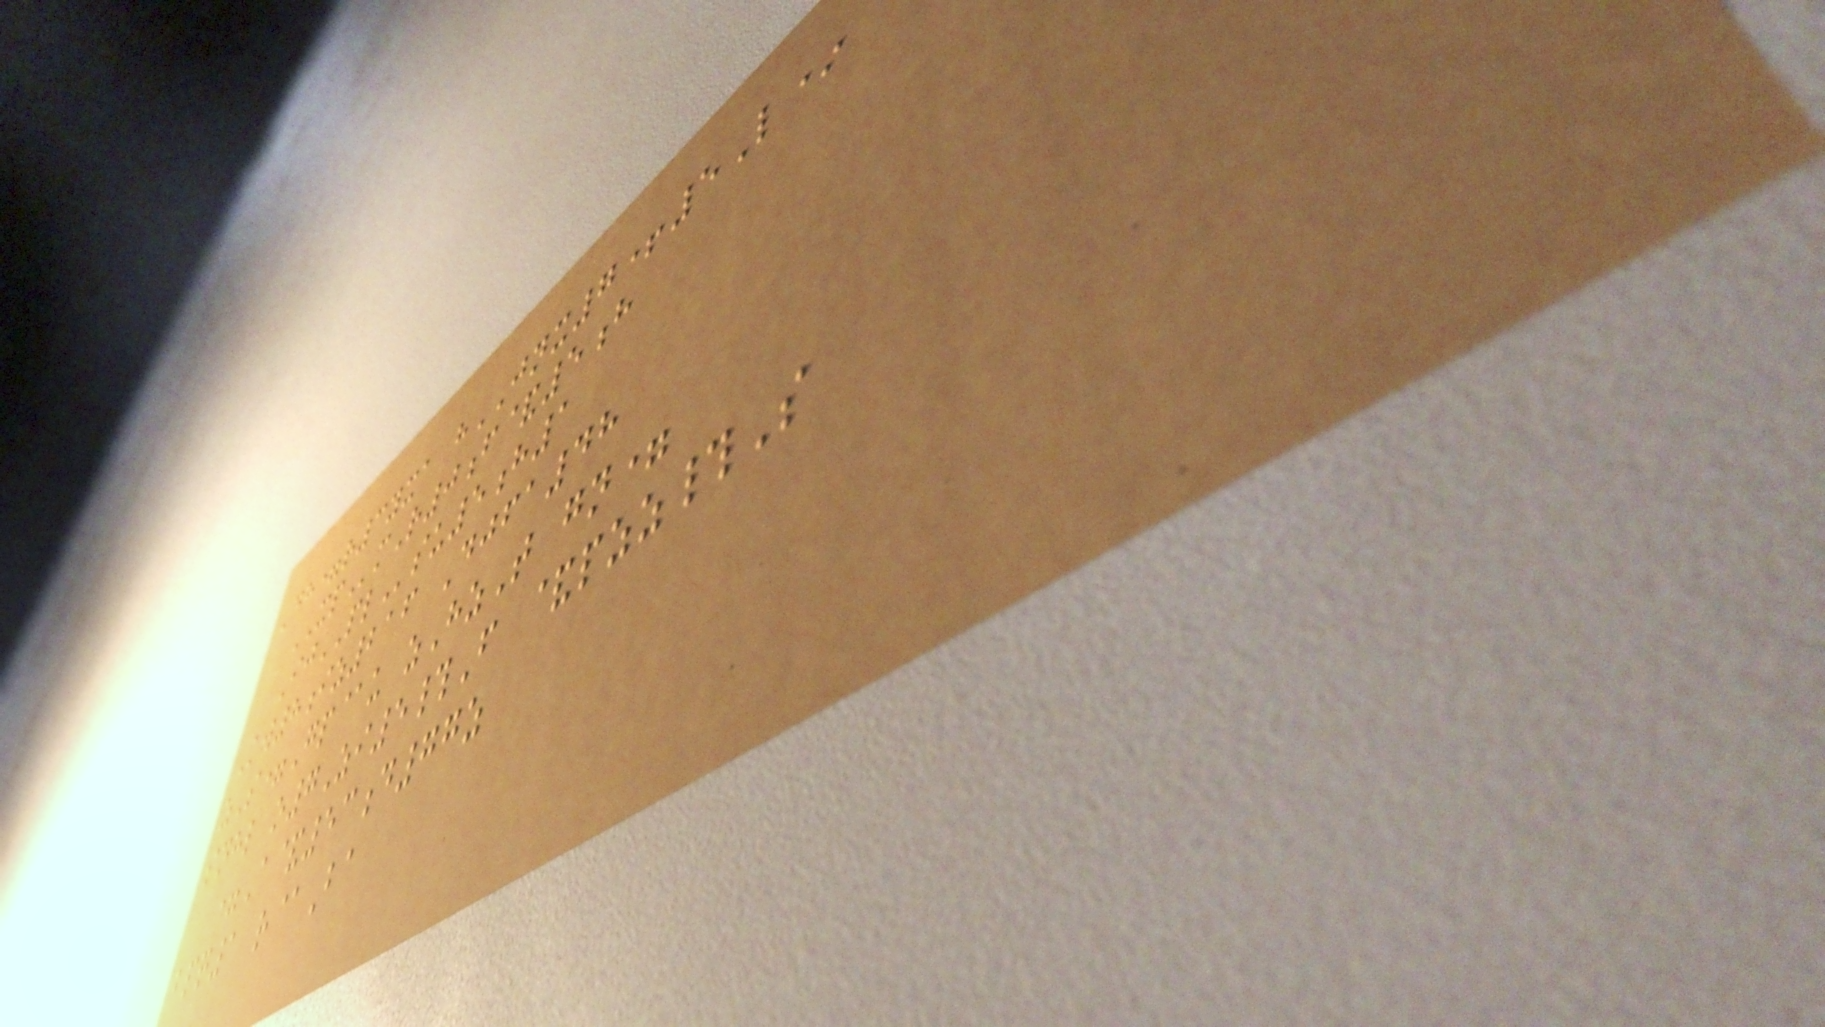Dh=r3yxa hJNX7+5L*
XPmR0f&5h
IjPLsu5h1
Kw8iz216 Djfa48
zS=Gp@u zHzT gn=
snhl o7Zi5#F &pzz#S
=A&53d77z
bpq1 r@Ba
